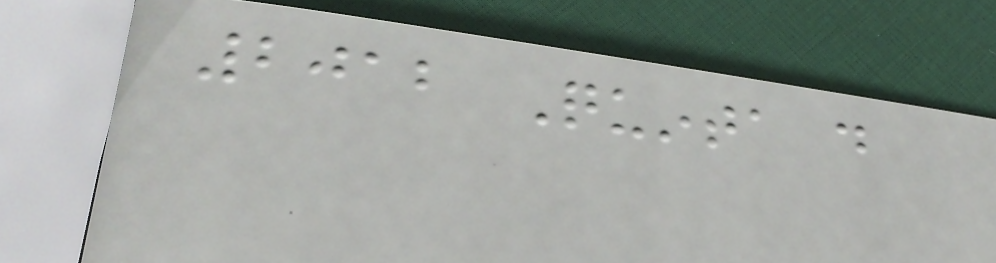2012 Quinta do
